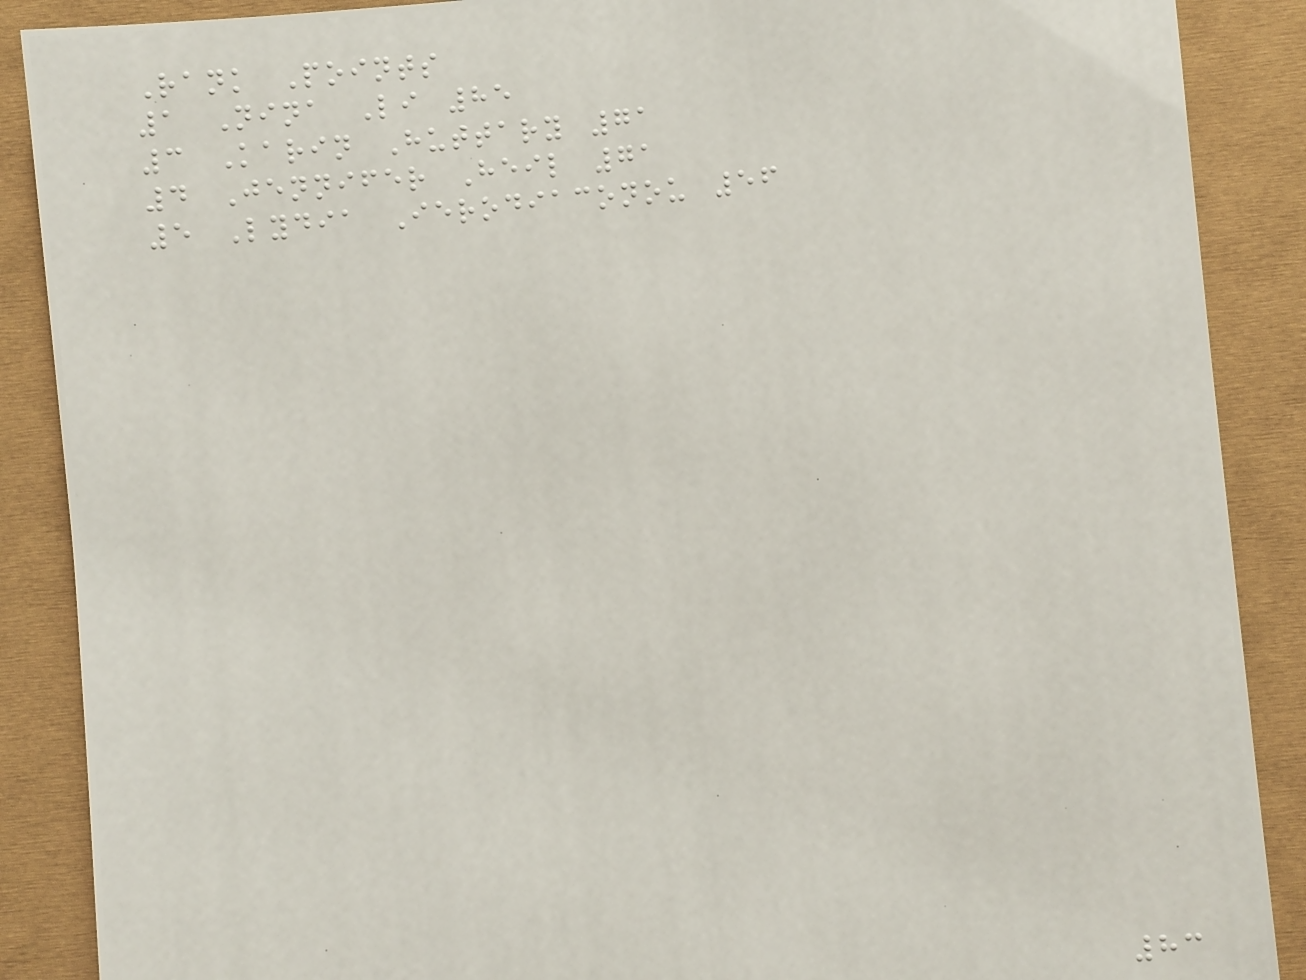Rank Points
1 Nina Li 85
3 Karin Huttary 71
4 Jennifer Heil 71
5 Lydia Ierodiaconou 56
83
